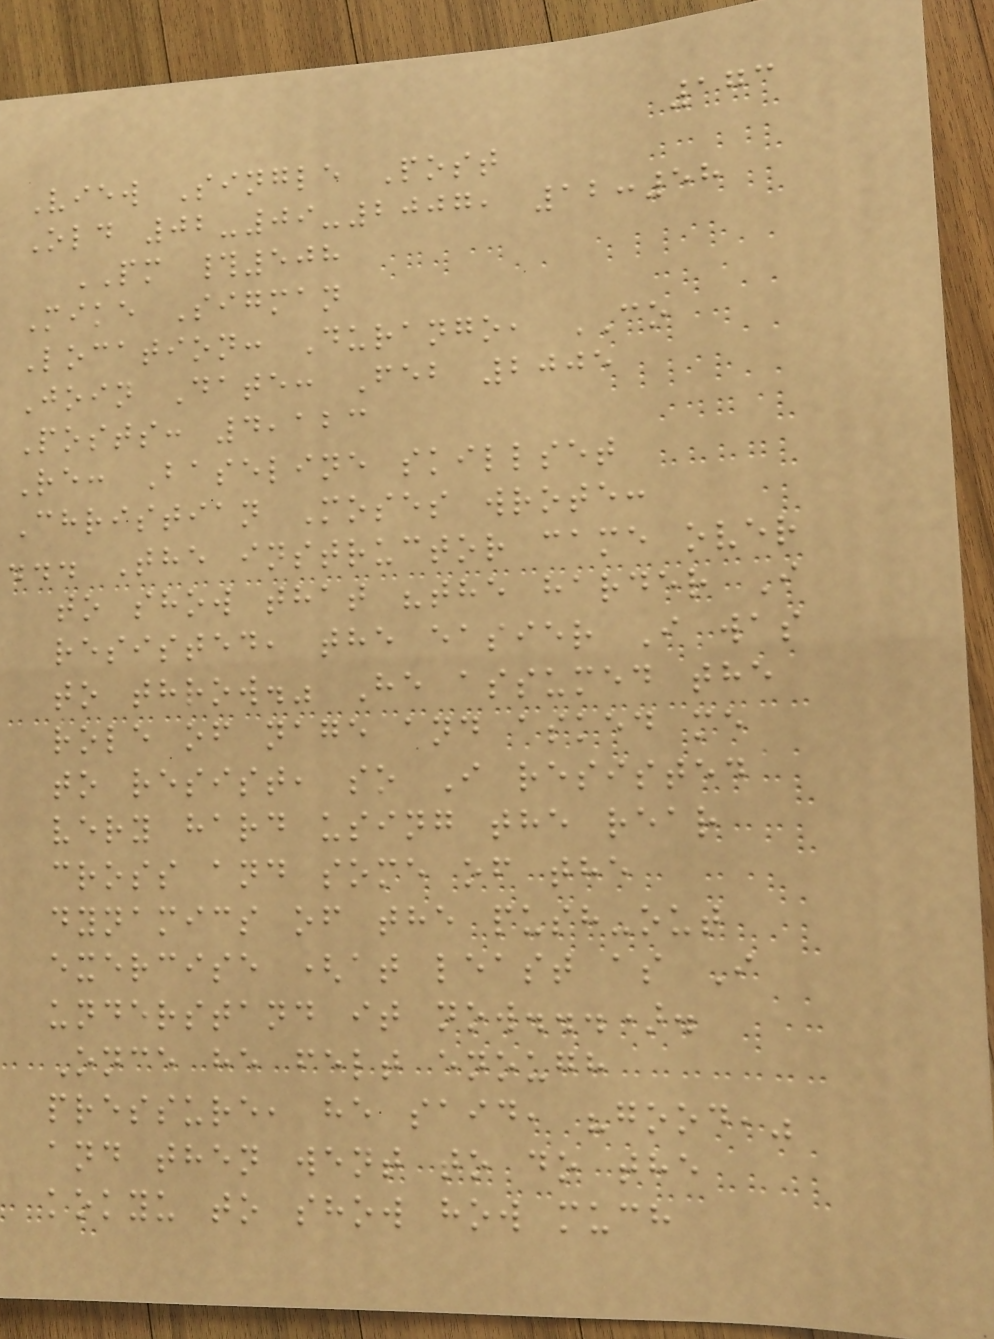173
View Single Post
Old 02-09-2007, 12:58
PM #508
Mike Sigman
Location: Durango, CO
Join Date: Feb 2005
Posts: 4,123
Re: Baseline skillset
Christian Moses wrote:
... The instructor came over
to show that "the harder I
resisted, the easier I was
to throw." He assumed the
role of nage and asked me
to resist, so I resisted
very hard using the rear
cross and some of the
dynamics of the push-out
exercise (at least as I
understand it now...).
Once he felt enough
pressure, he said, "good,"
and then went to do the
kokyu to show how much
